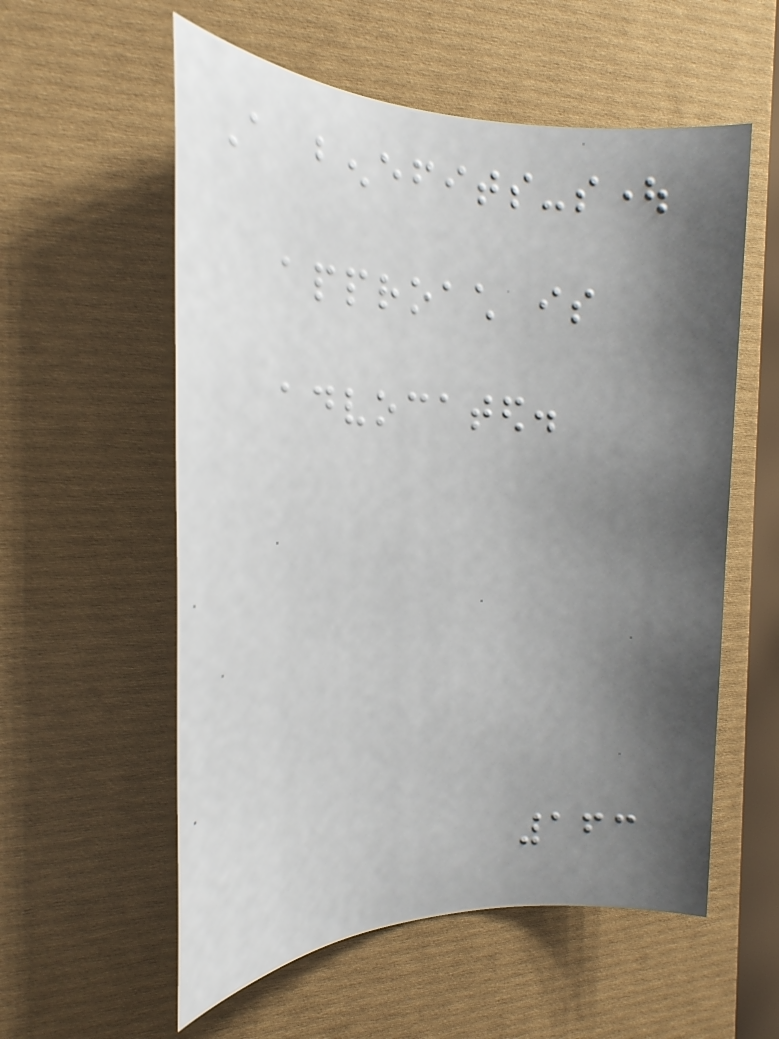A benefits-sought
approach is
advocated.
163
